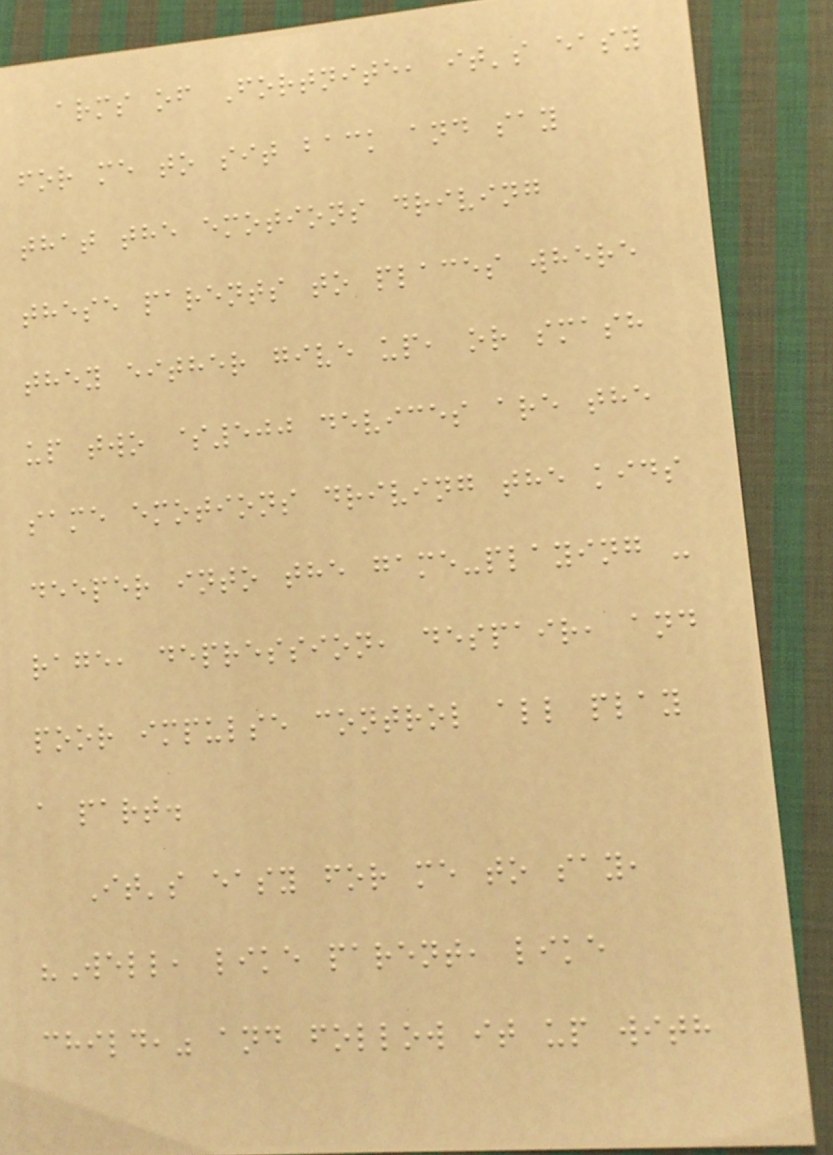arms of Fortnite, it's easy
for me to sit back and say
that the emotions driving
these parents to places where
they either give up, or smash
up two $500 devices are the
same emotions driving the kids
deeper into the game-playing -
rage, depression, despair, and
poor impulse control all play
a part.
It's easy for me to say,
"Well, like parent, like
child," and follow it up with
